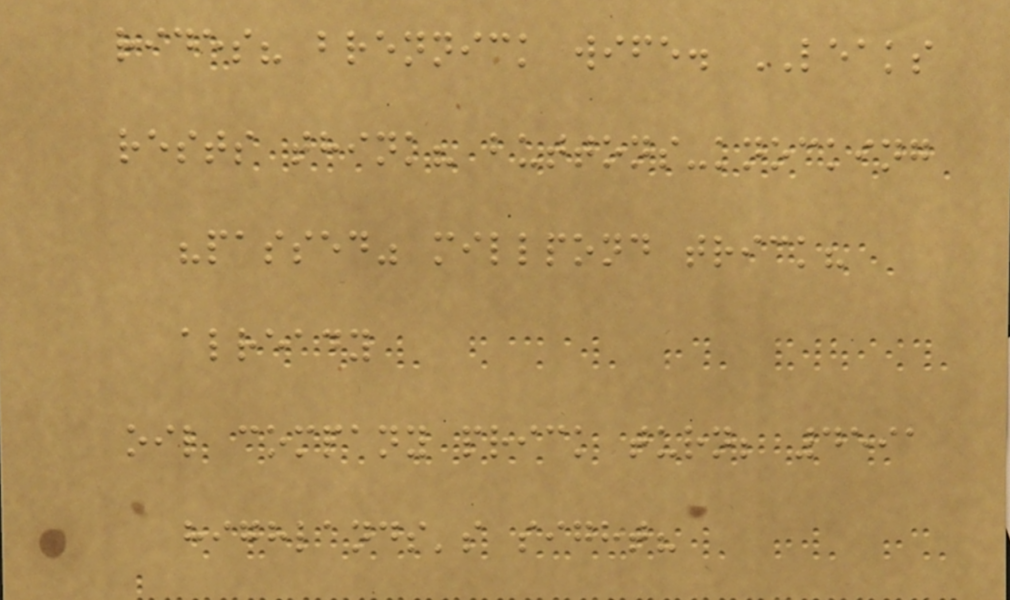rides? brennick wife. LEAKS
rests think? buttons-knocking
"passed" millpond trick?
already
oil company prick turn; 4591
highlands's sight?
